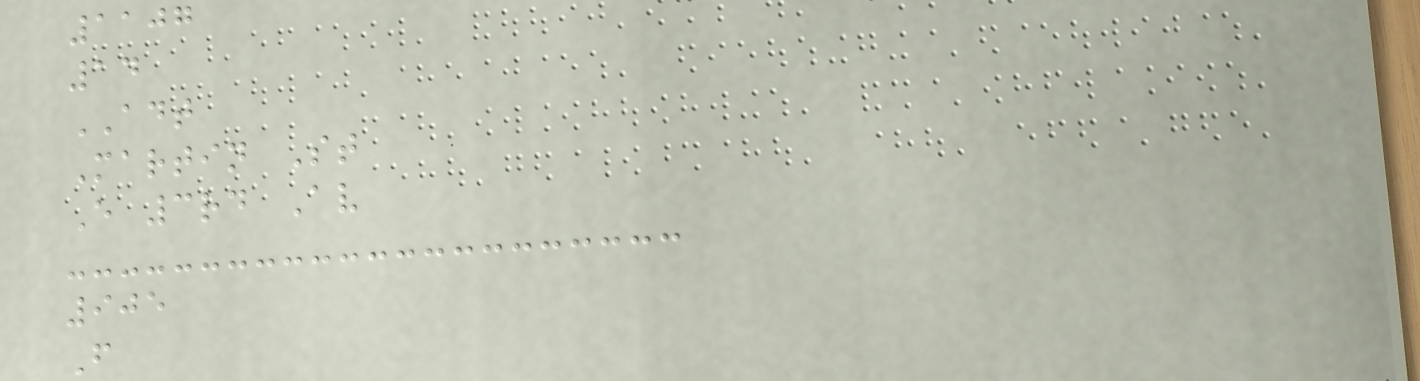1107
14
ADT
Martin St
E 3rd Av
905
F
